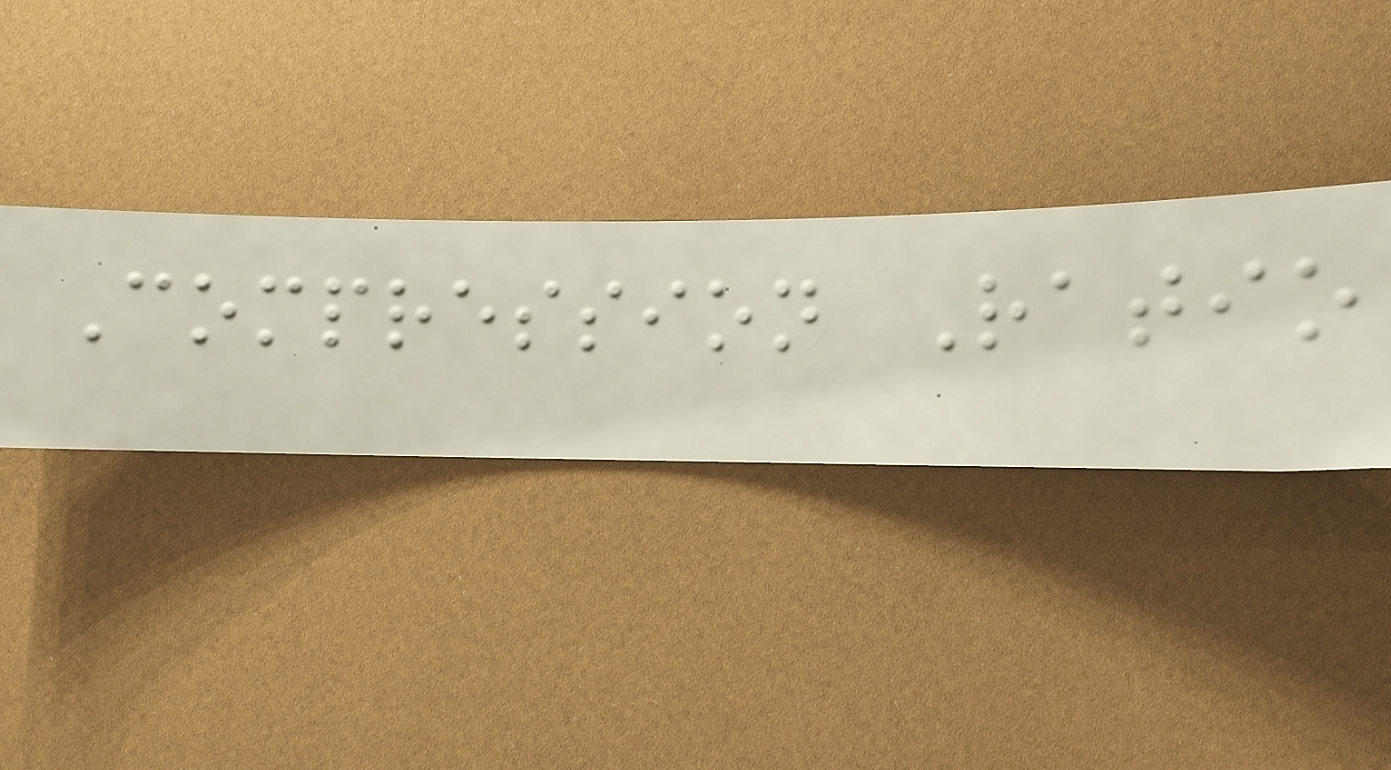Compression Ratio
